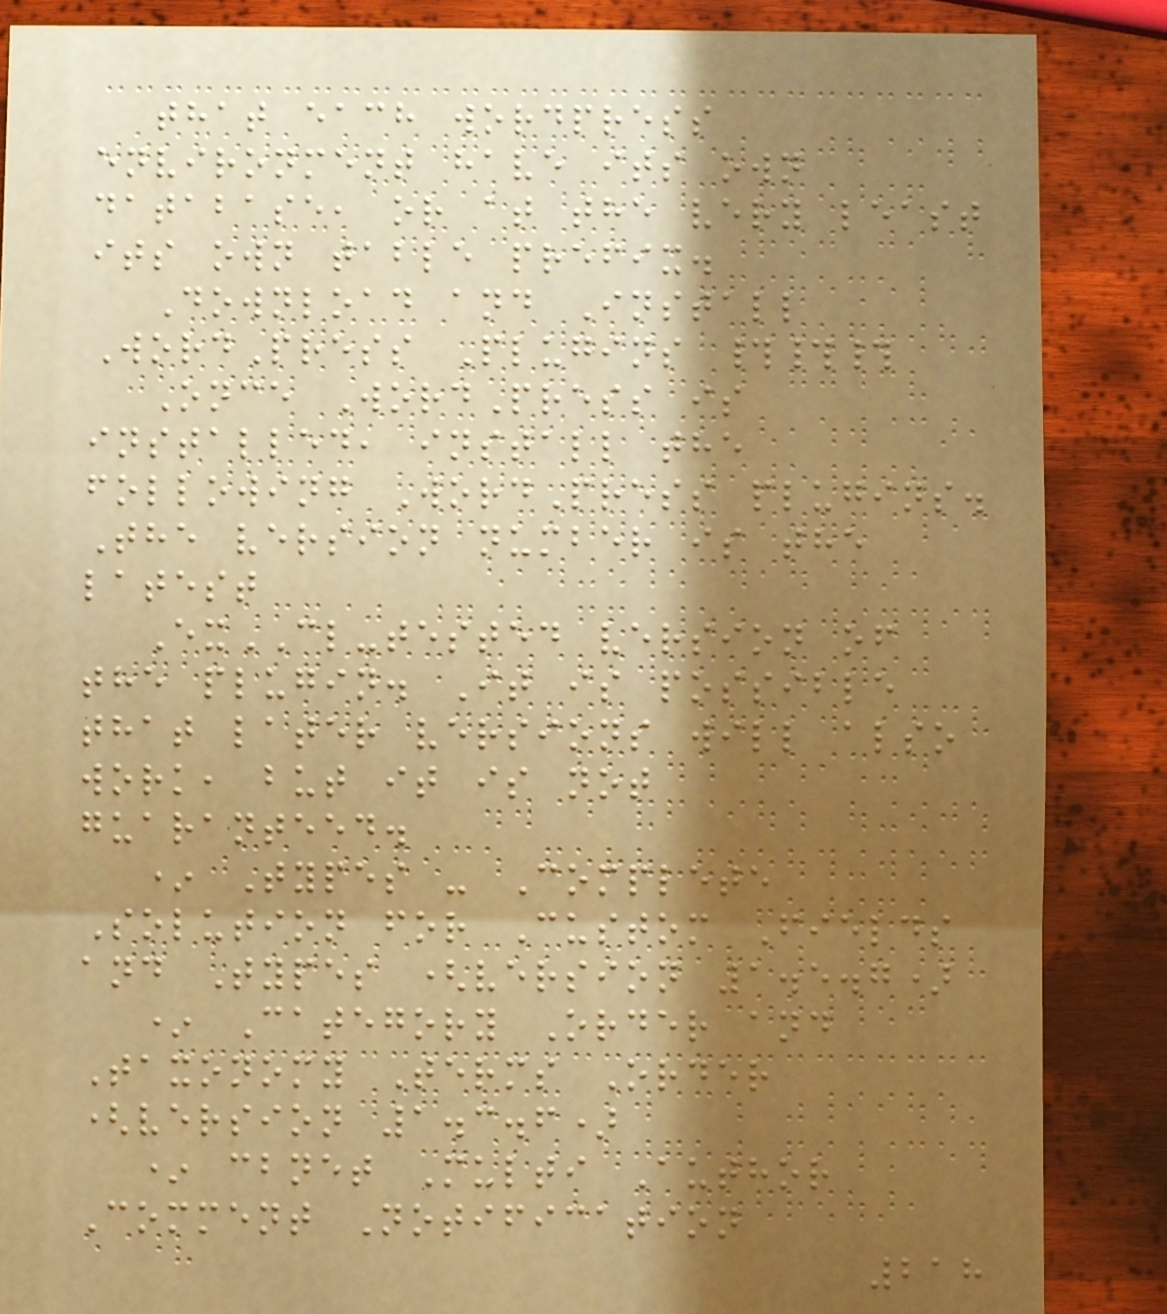that each wordpress
environment have its own
database, or at the very least
its own table prefix.
Download and Install
WordPress Plugins ###
Once WordPress is
installed, install the
following WordPress plugins.
The version number is the
latest
ExCL-tested version of
the plugin. It is possible
that later versions will also
work, but it is not
guaranteed.
* Types - Complete
Solution for Custom Fields
and Types (version 1.5.7)
* Category Order and
Taxonomy Terms Order
(version 1.3.6)
* cbnet Multi Author
Comment Notification
218
